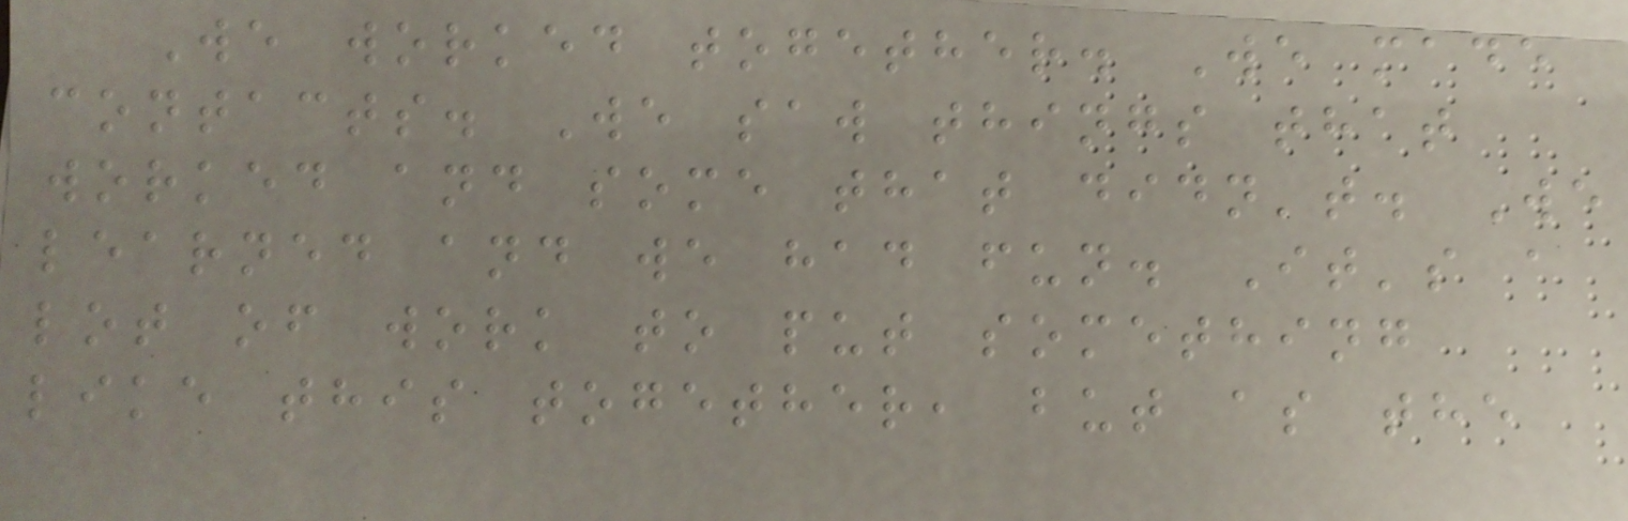We worked together. We made
contacts. We saw things that
worked and some that didn't. We
learned and we had fun. It's a
lot of work to put something
like this together, but as the
